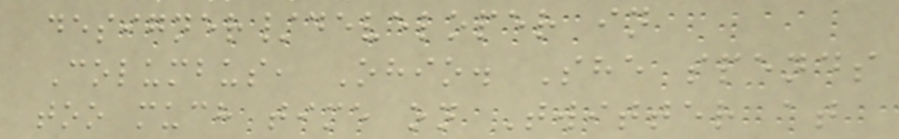designer/developer in
Columbus, Ohio. She spends
too much time on Twitter at
